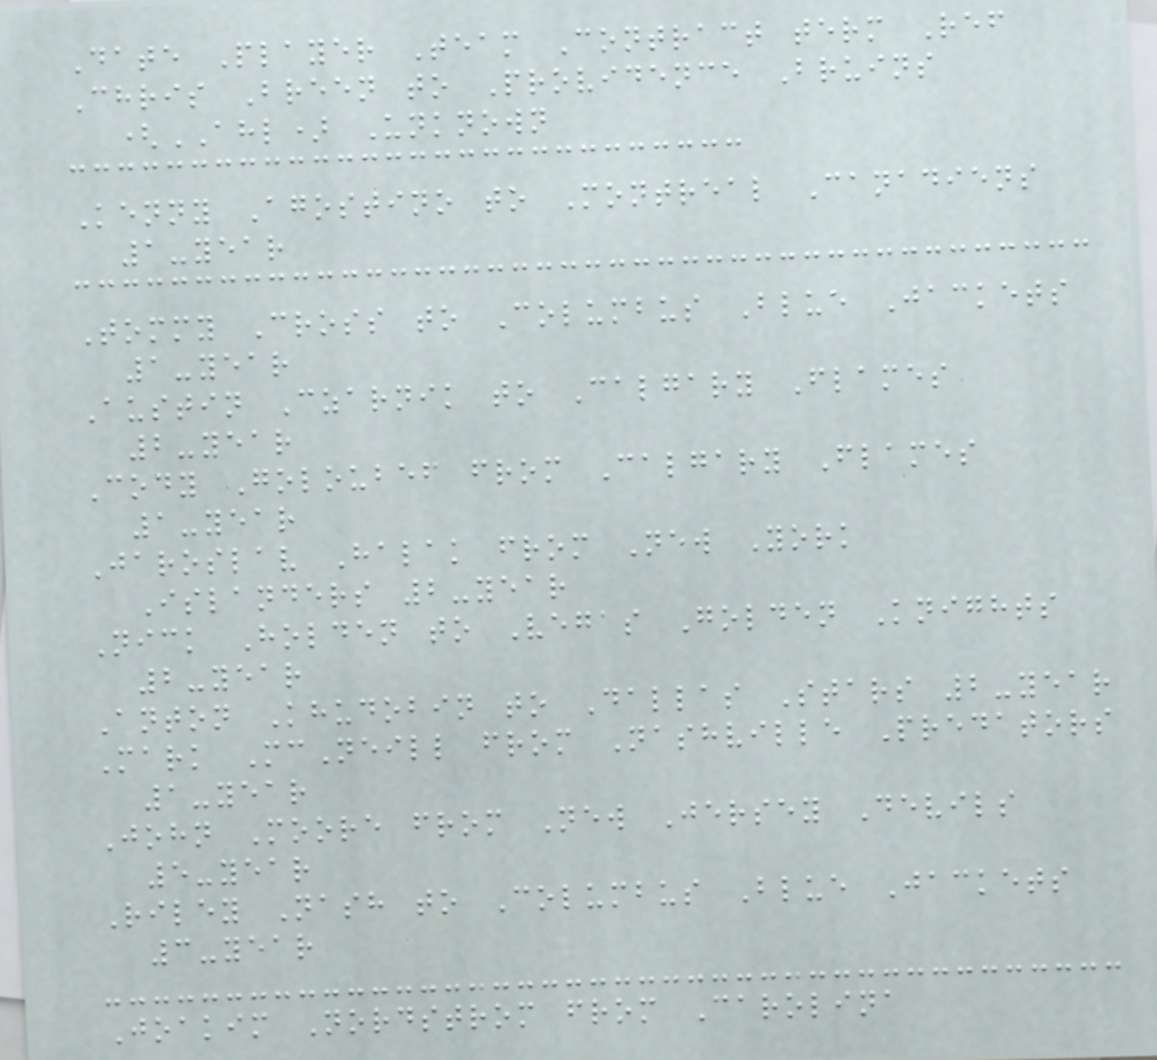Date Player Team Contract term Ref
Chris Breen to Providence Bruins
(AHL) Unknown
Kenny Agostino to Montreal Canadiens
1-year
Tommy Cross to Columbus Blue Jackets
1-year
Austin Czarnik to Calgary Flames
2-year
Cody Goloubef from Calgary Flames
1-year
Jaroslav Halak from New York
Islanders 2-year
Nick Holden to Vegas Golden Knights
2-year
Anton Khudobin to Dallas Stars 2-year
Mark McNeill from Nashville Predators
1-year
John Moore from New Jersey Devils
5-year
Riley Nash to Columbus Blue Jackets
3-year
Joakim Nordstrom from Carolina
